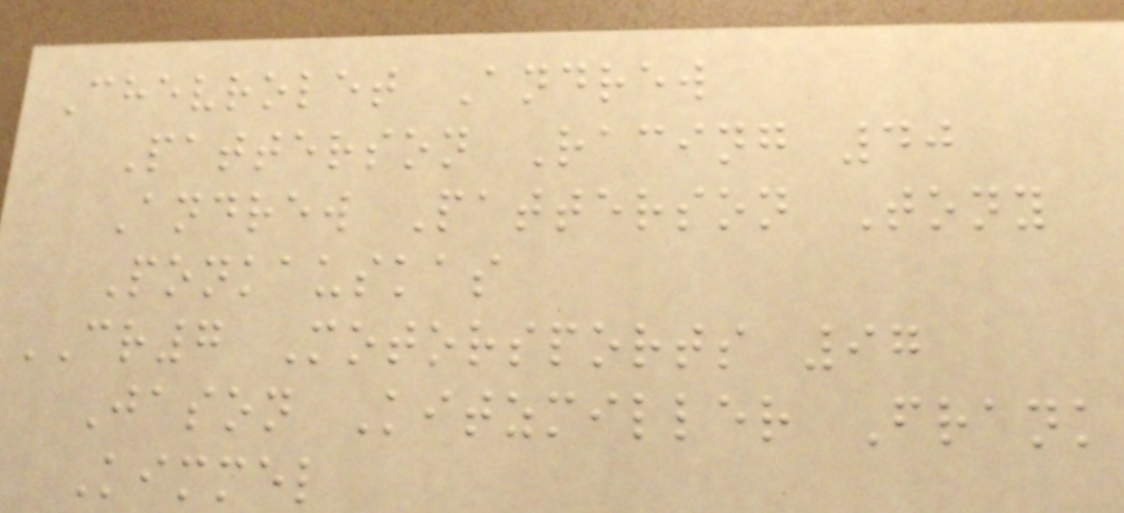Chevrolet Andrew
Patterson Racing 40
Andrew Patterson Tony
Ponkauskas
CR7 Motorsports 97
Jason Kitzmiller Frank
Kimmel
